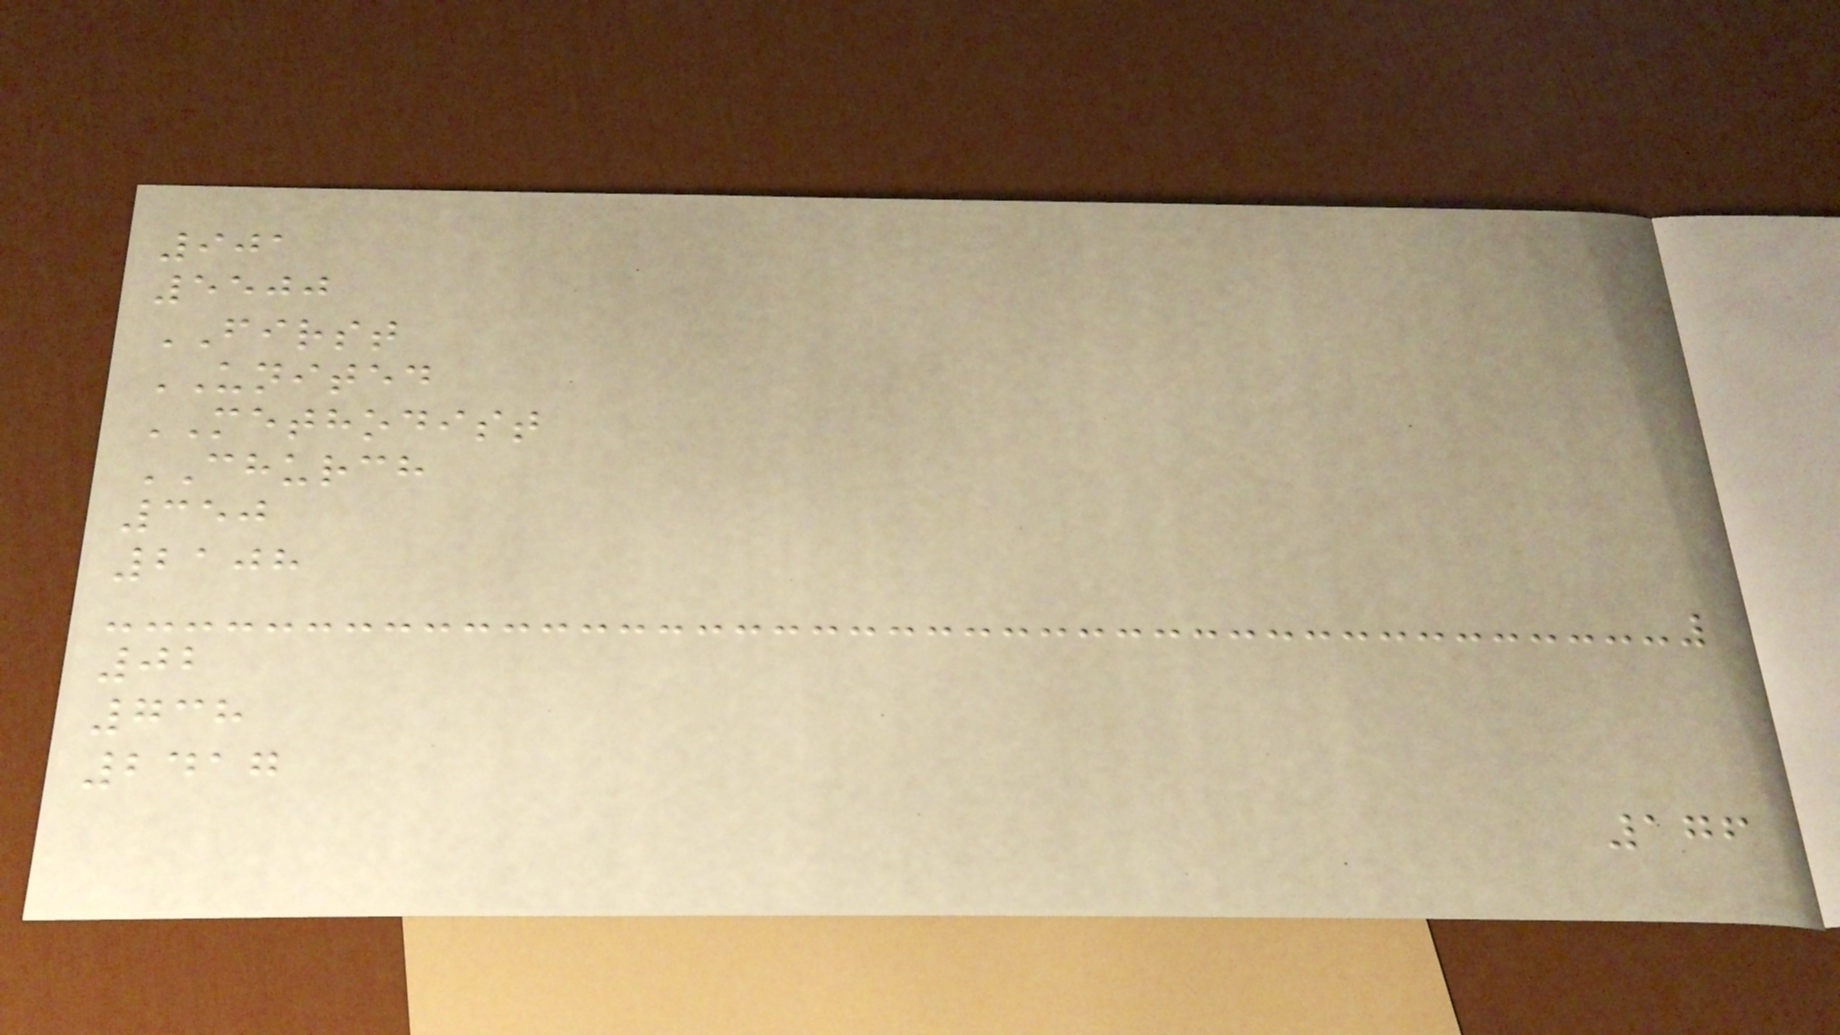901
5500
FIRST
UNITED
METHODIST
CHURCH
350
2108
02
738
2417
176
